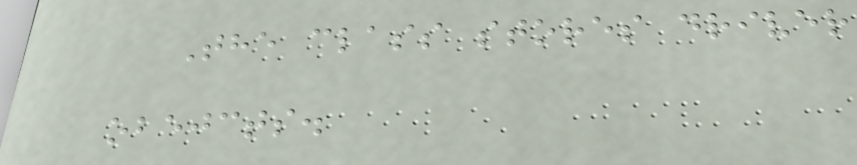The class stores driver
obejcts.
